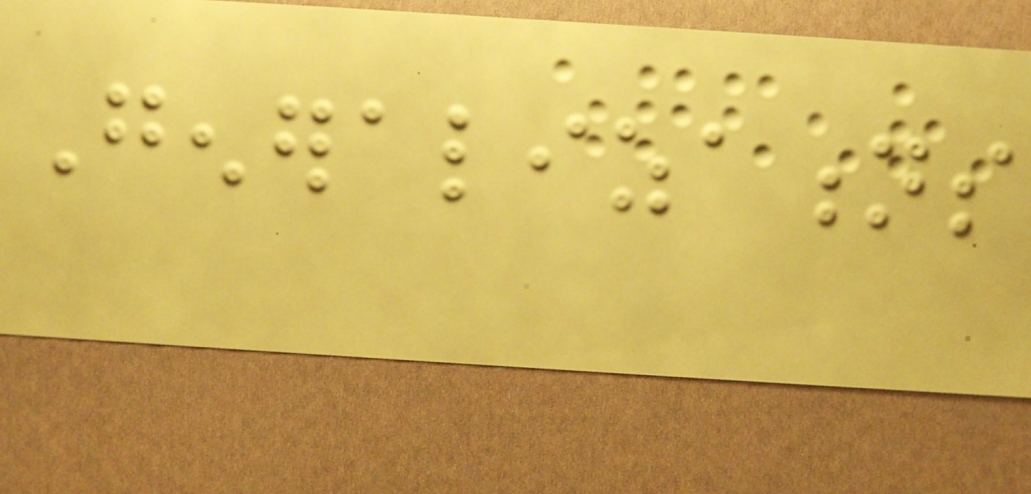Generalizations
